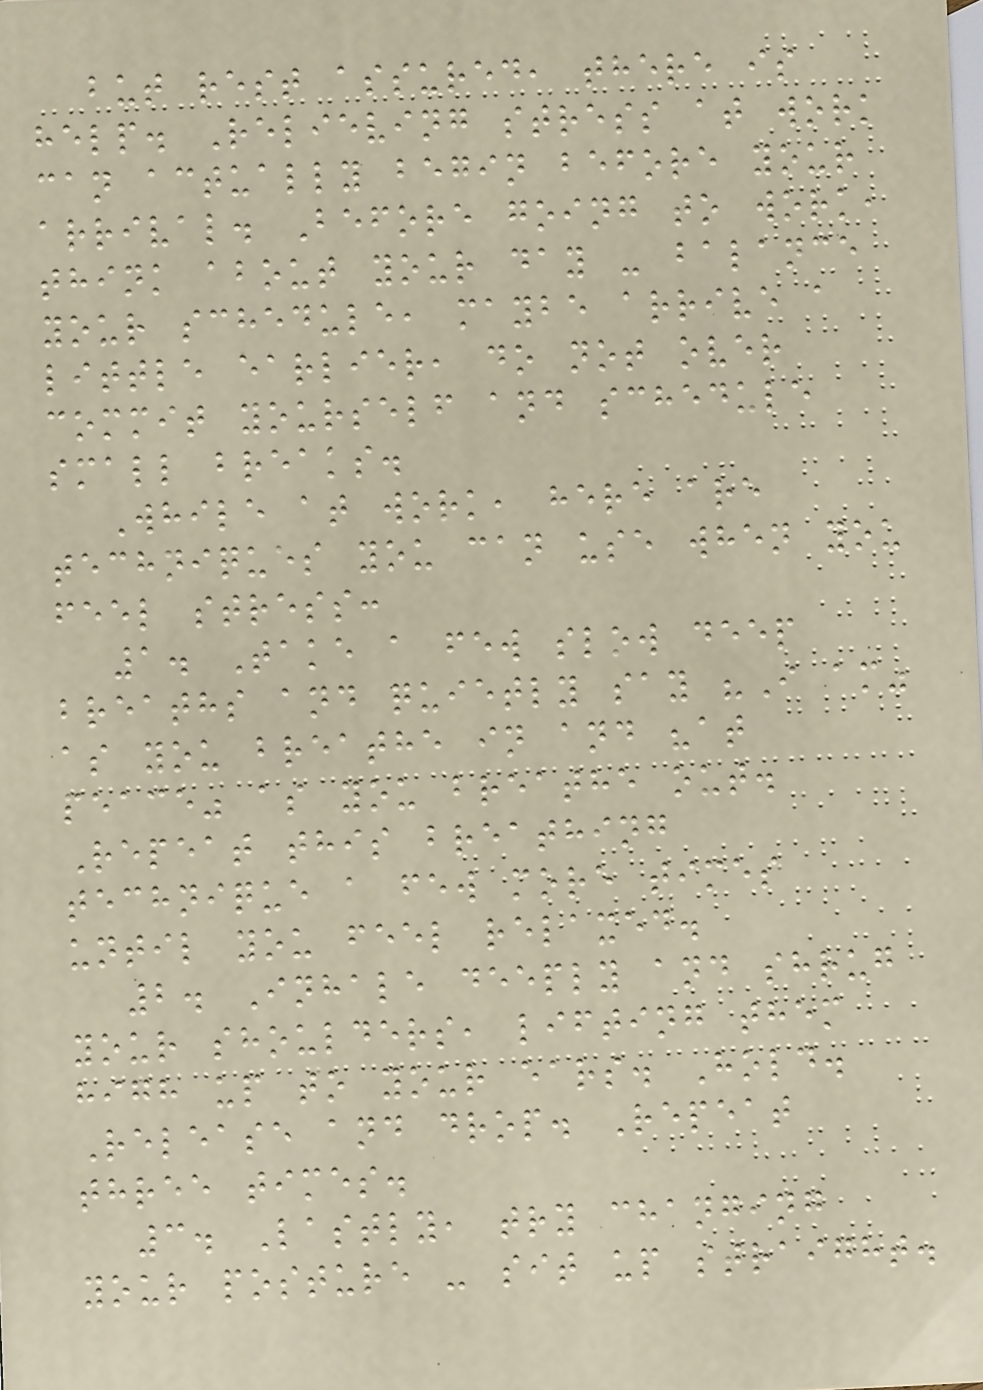but rest assured, there is
help. Relieving stress at work
can actually begin before your
arrival. Before going to work,
think about your day - balance
your schedule, maybe arrive a
little earlier, do not over
commit yourself and schedule
small breaks.
While at work, here are
techniques you can use when you
feel stress:
1. Take a few slow deep
breaths and quietly say "I am"
as you breathe in and "at
peace" as you breathe out.
Repeat this breathing
technique a few more times
until you feel relaxed.
2. Inhale deeply and shrug
your shoulders, lifting them
high up to your ears. Hold.
Release and drop. Repeat
three times.
3. Lastly, try changing
your posture - sit up straight.
